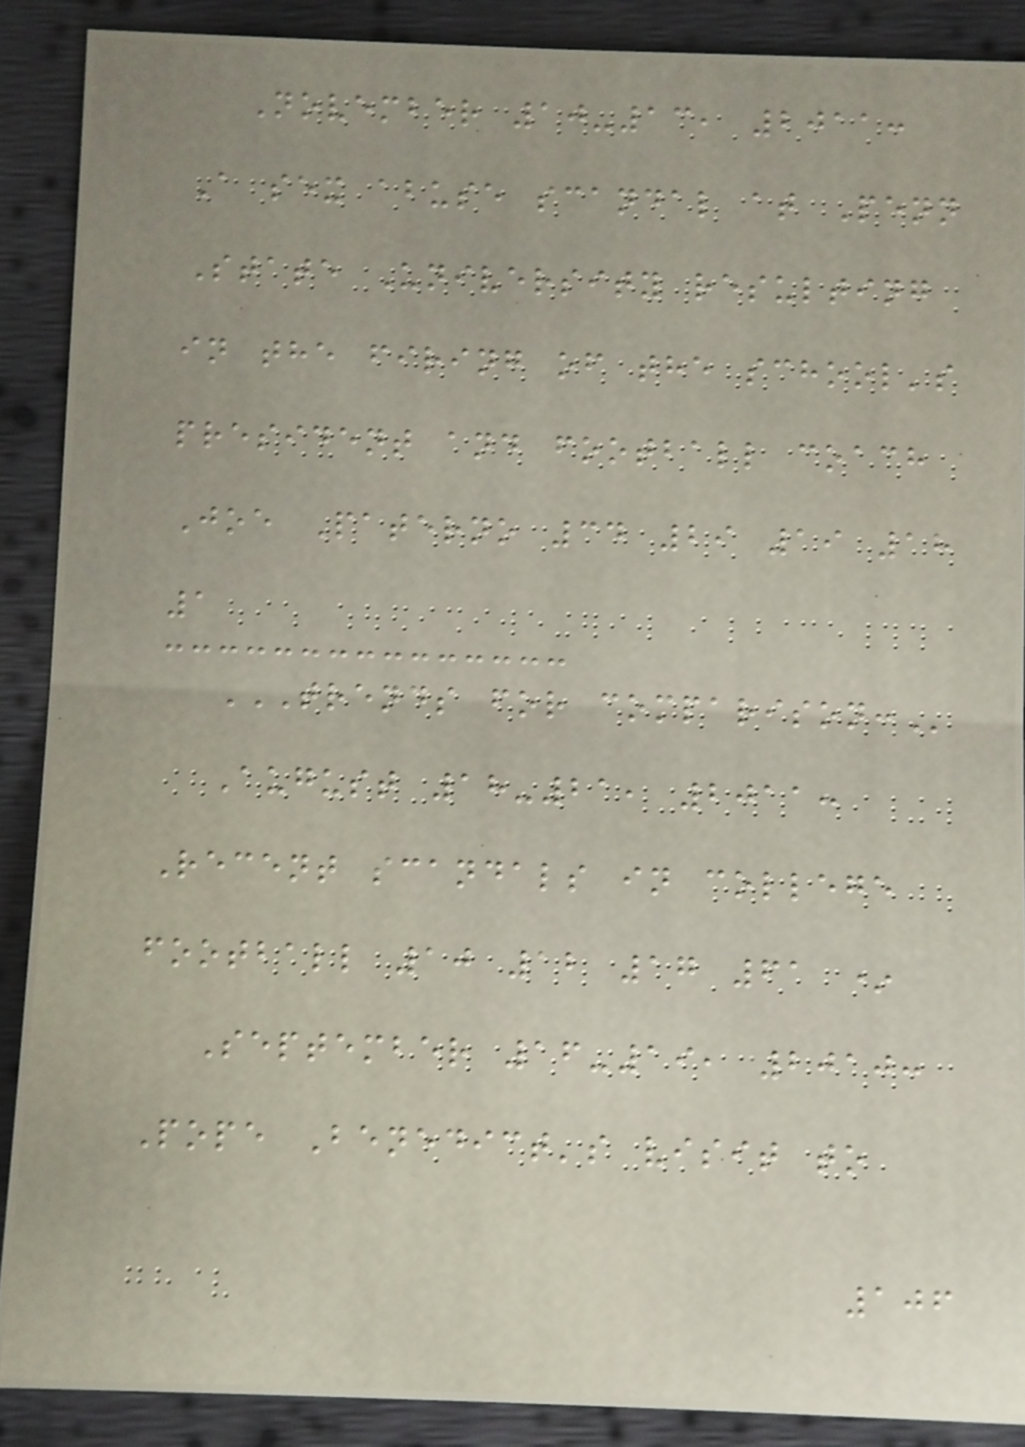November 10-13, 2011:
A sex abuse scandal at Penn
State University resulting
in the firing of the school's
president and football coach
Joe Paterno 34 29 19 18
1
TRENDS FOR COMPARISON:
August 18-21, 2011:
Recent scandals in college
football 10 12 17 61 *
September 16-19, 2010:
Pope Benedict's visit to
106
